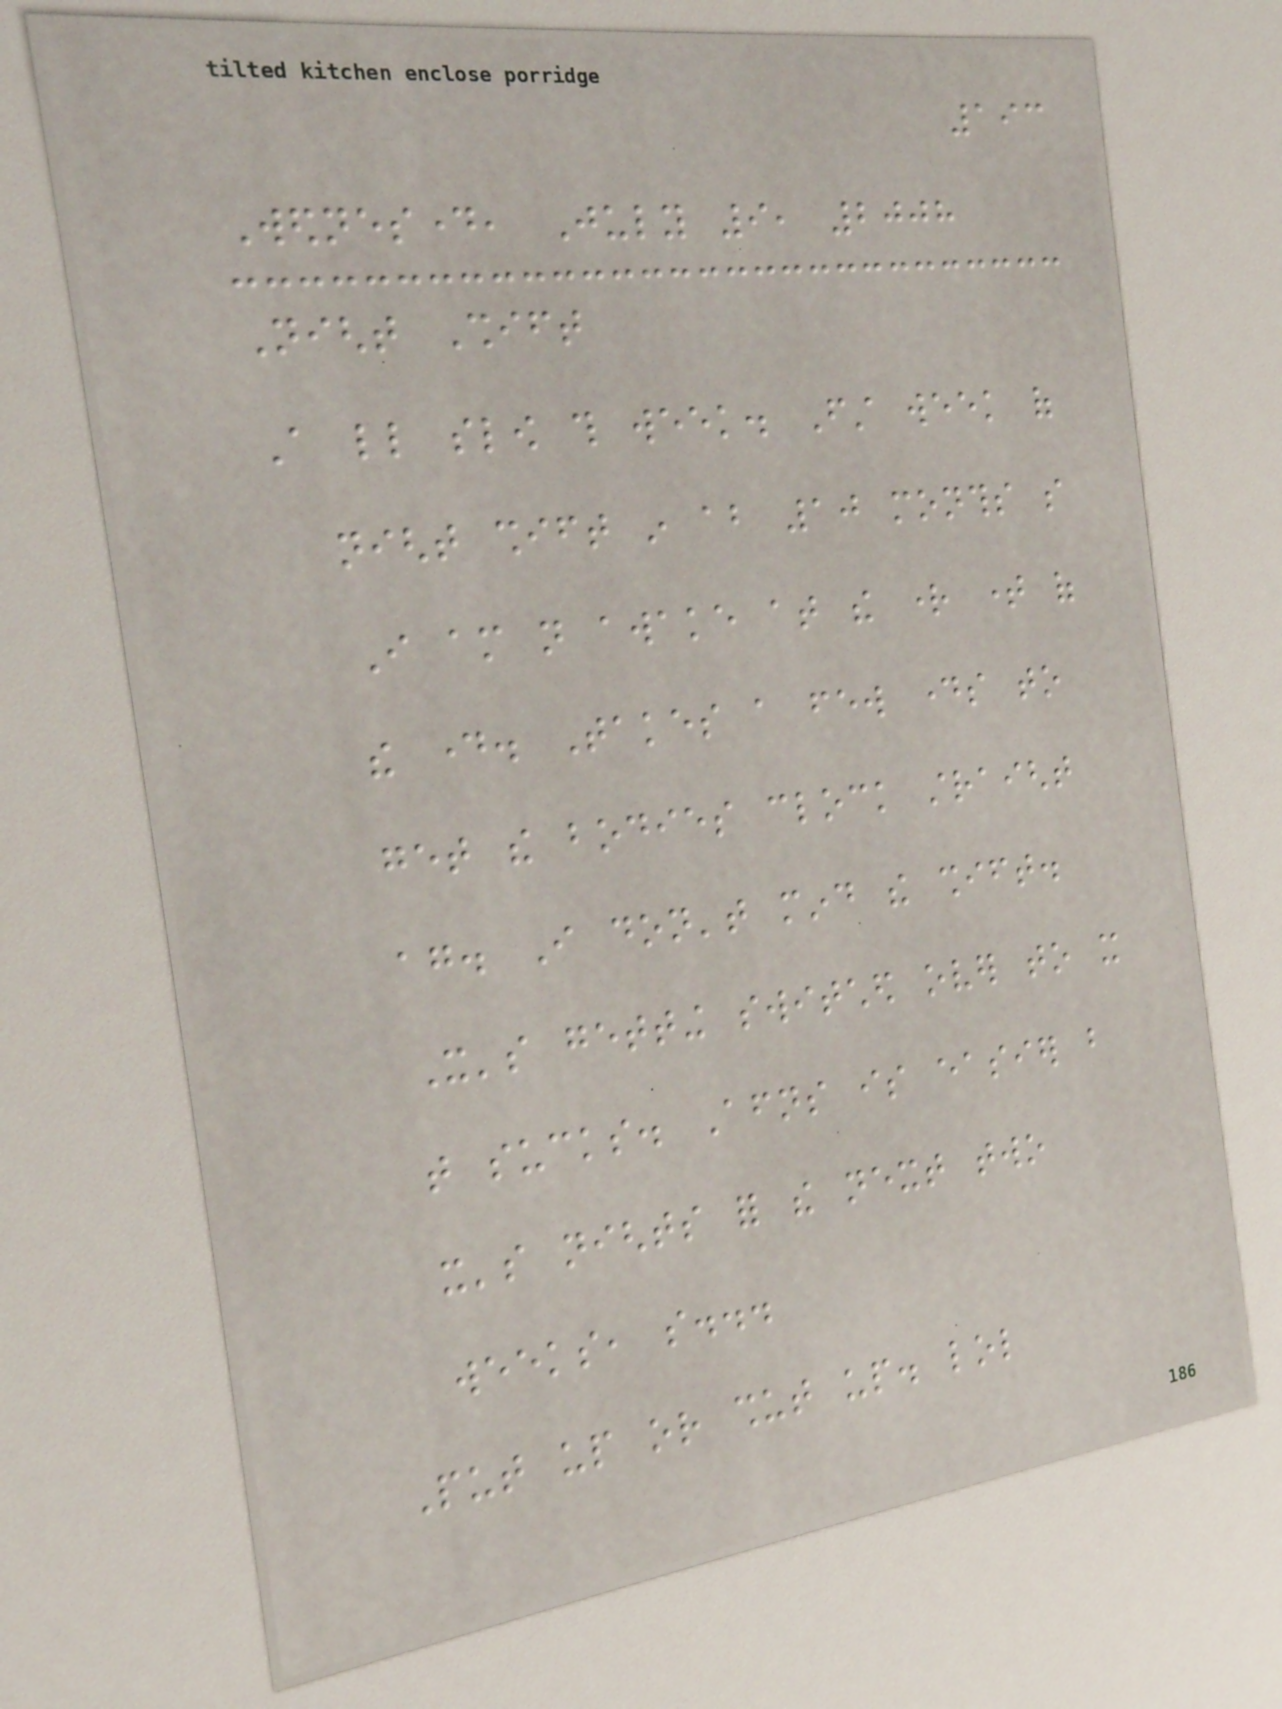193
Wednesday, July 9, 2008
Night Shift
A little slow this week. First week of
night shift in about 10 months so
I am not awake at the right time of
the day. Takes a few days to
get the bodies clock straight
again. I don't mind the shift.
It's getting switched over to it
that sucks. Afternoons is easier but
it's nights for the next two
weeks, so...
Put up or shut up. lol
